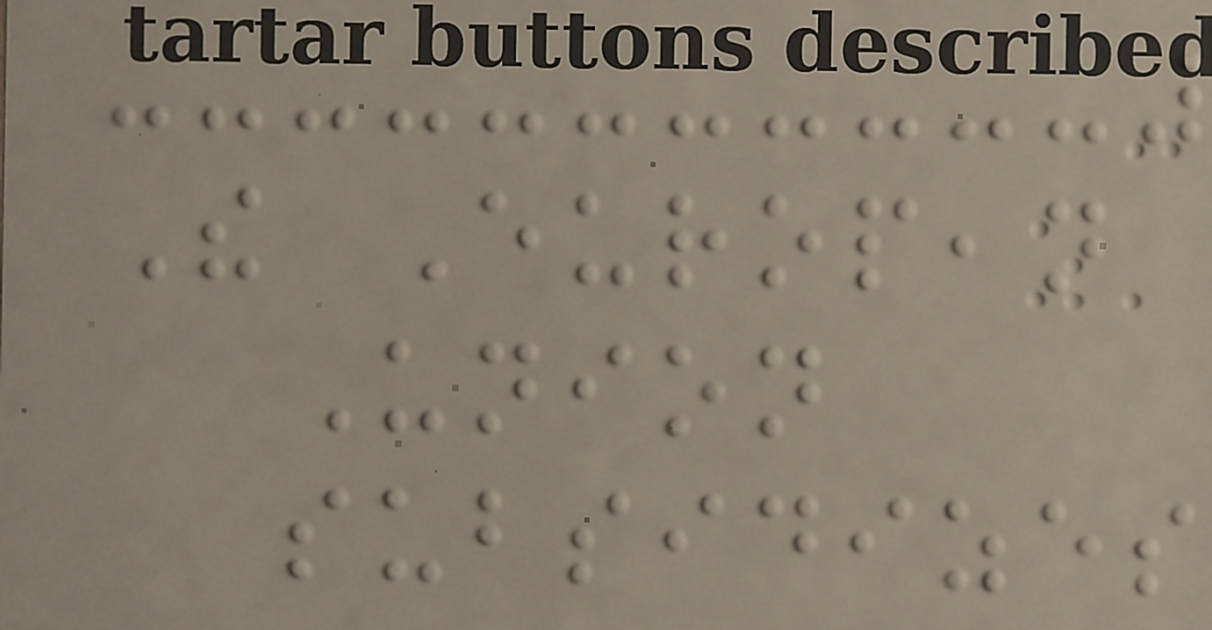The European
Union
subsidizes
